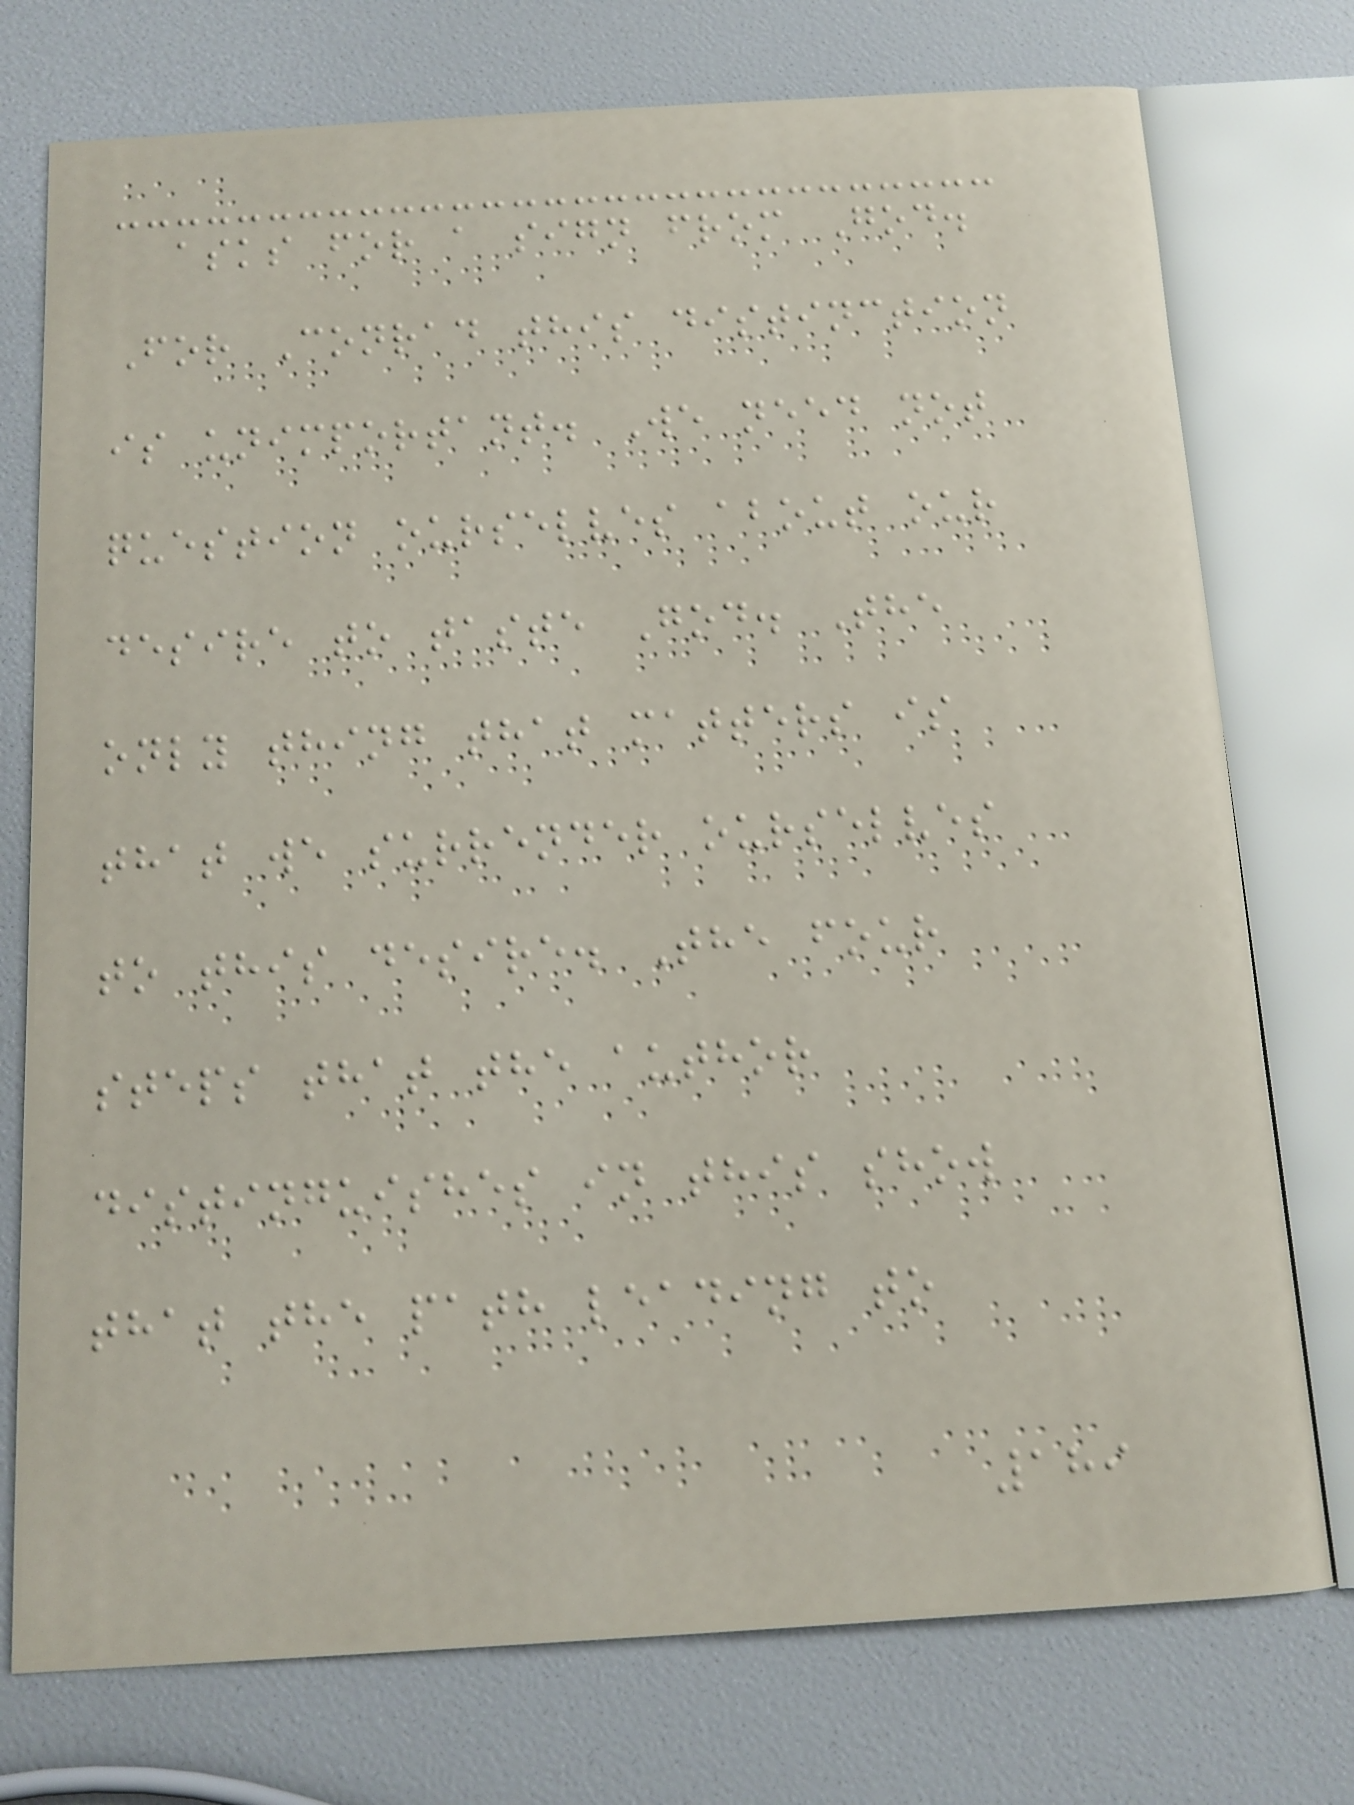asks for a sign from God.
For Conrad this distinction
is unimportant. We need not
question ourselves about our
desire to taste God. The
only thing that matters is
that we surrender ourselves
to this desire. The four
steps that the author
distinguishes in this show
that the path leading to
189
